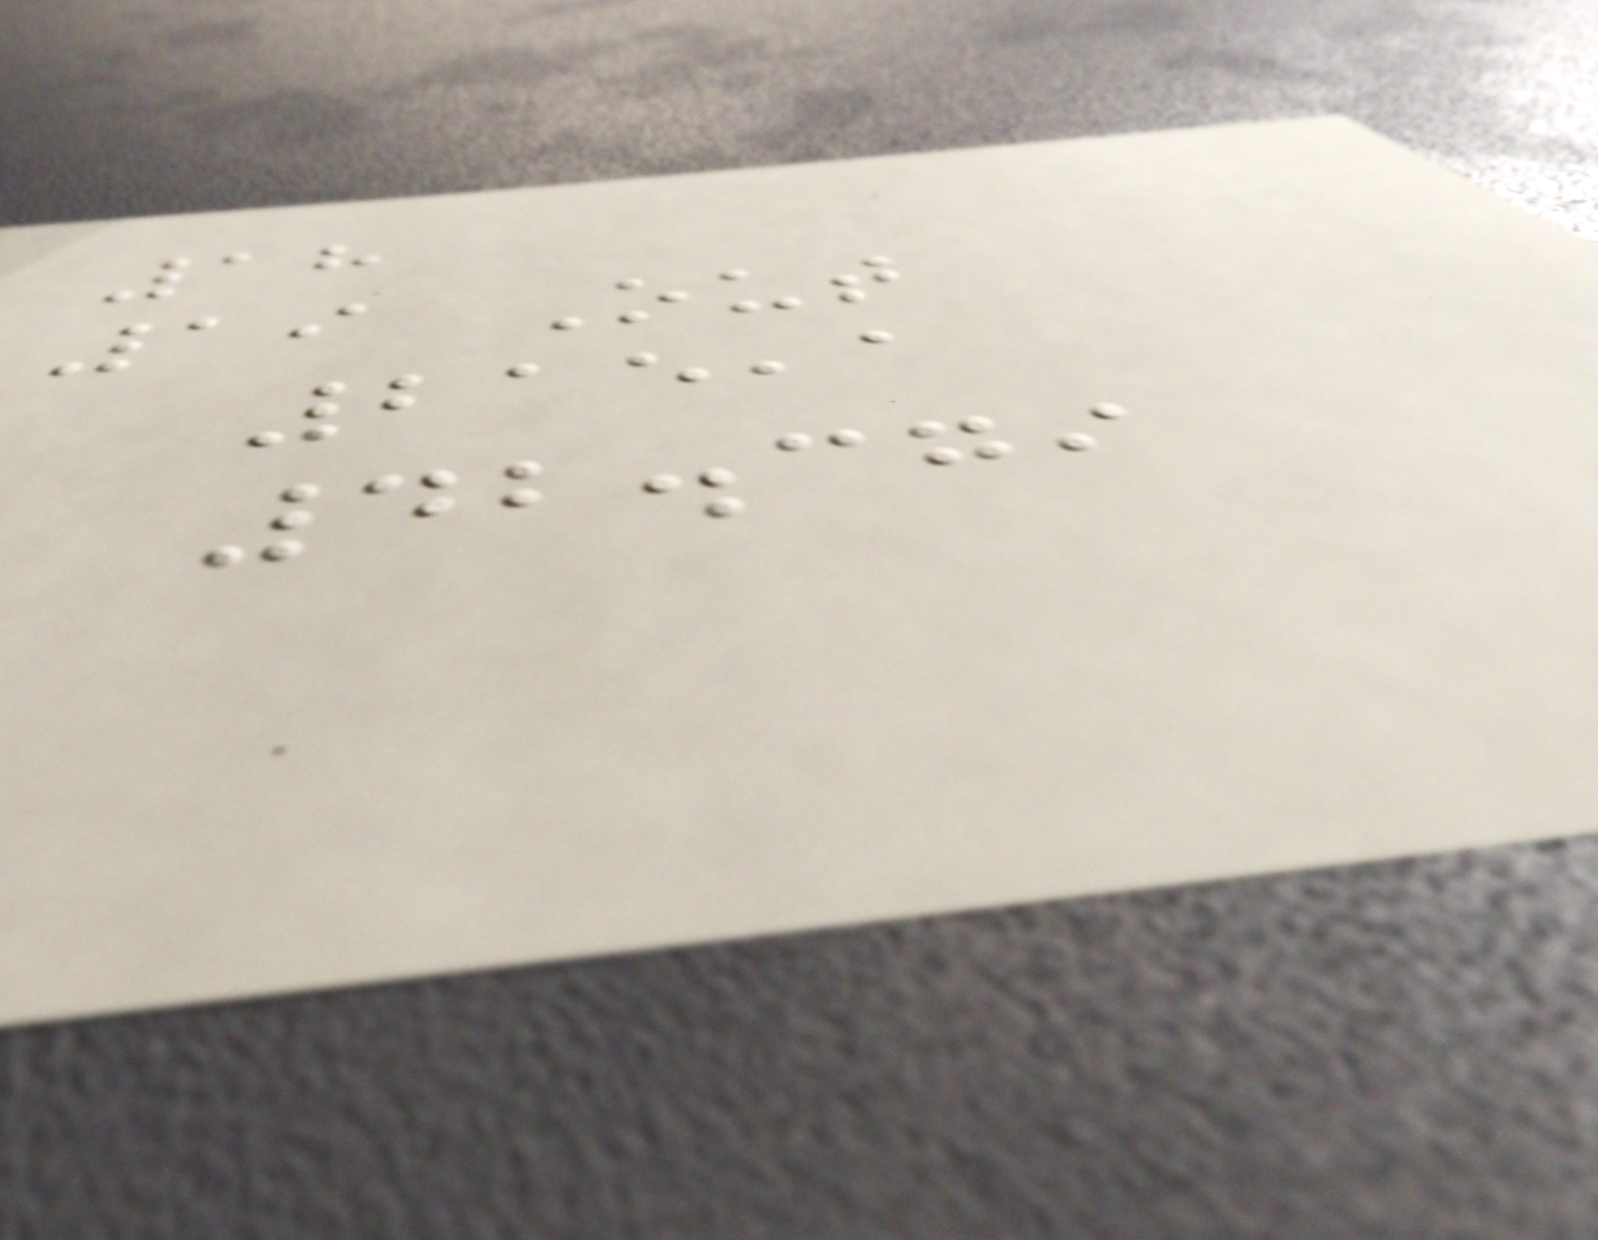18
19 Out
215,1
42.379
